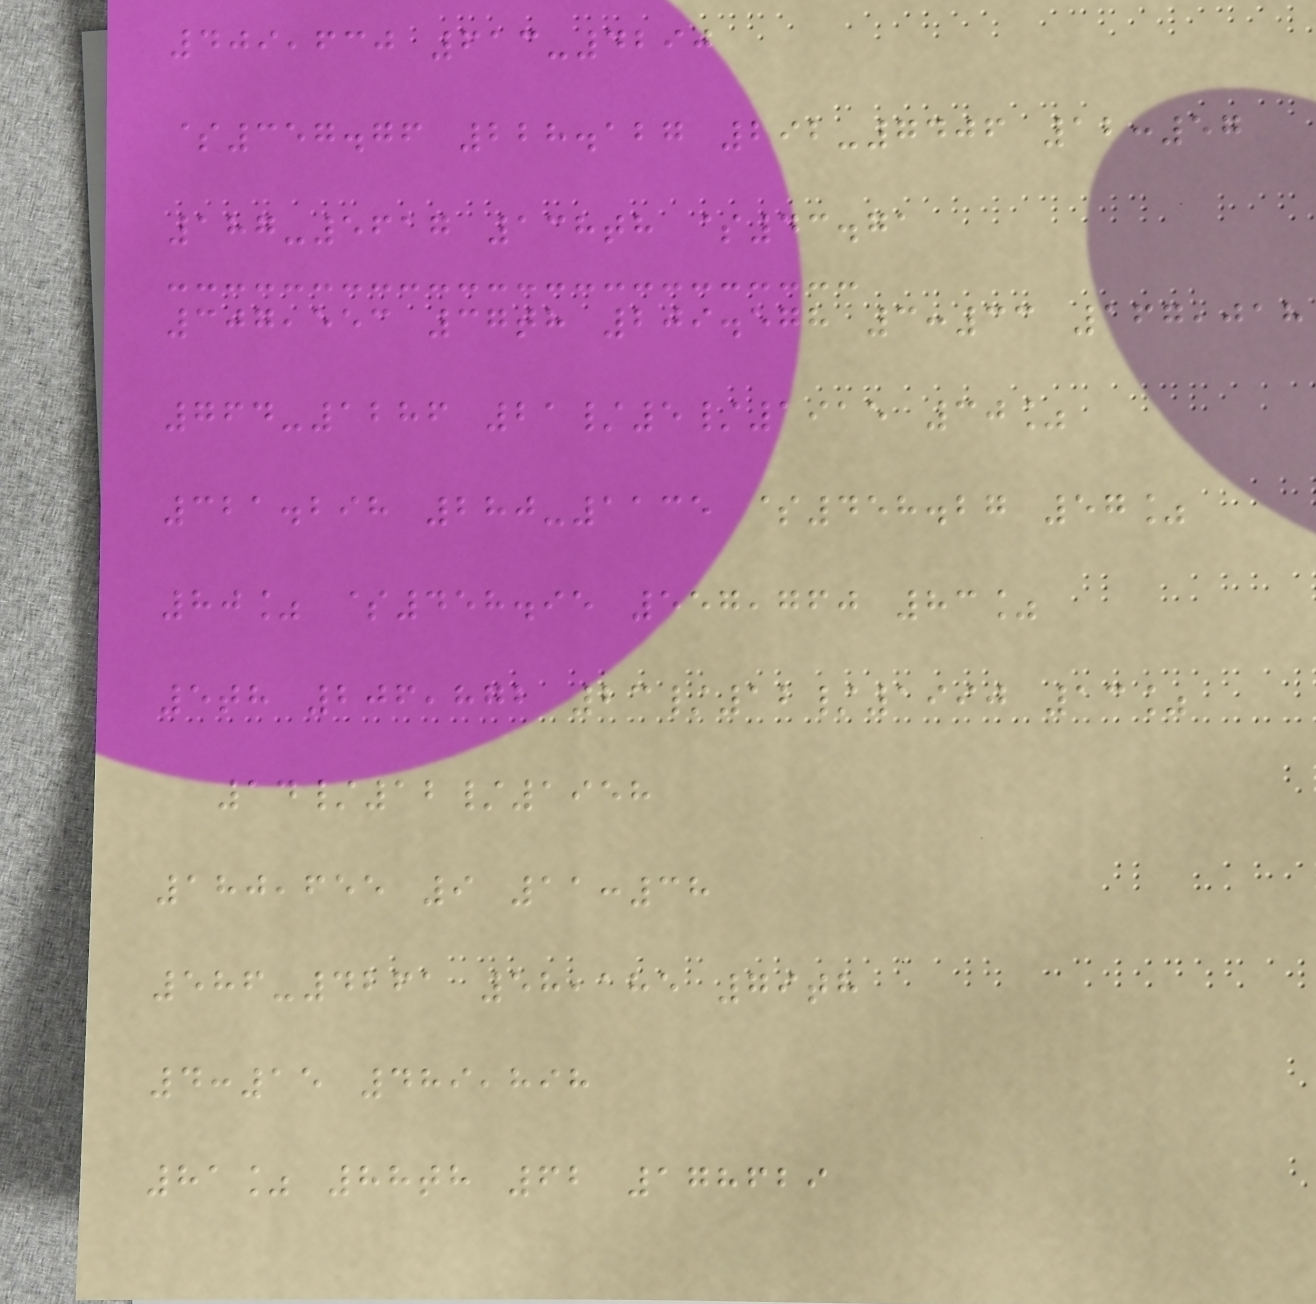409,630 613-4290
$357.76 228.127 292-7406 12:57
187-5617 138th $43.71
307,553 37th 209.578 3:33 167,018
764-1286 21/5/1915 30%
321.298 280-1135 $458.27 57%
80% $458.95 557,760 83%
5th 206,872 23/12/1990 13%
14/12/1958
180,655 9 11:38
586-4261 58,185 79th
4:15 489,898
81% 88th 62 178629
